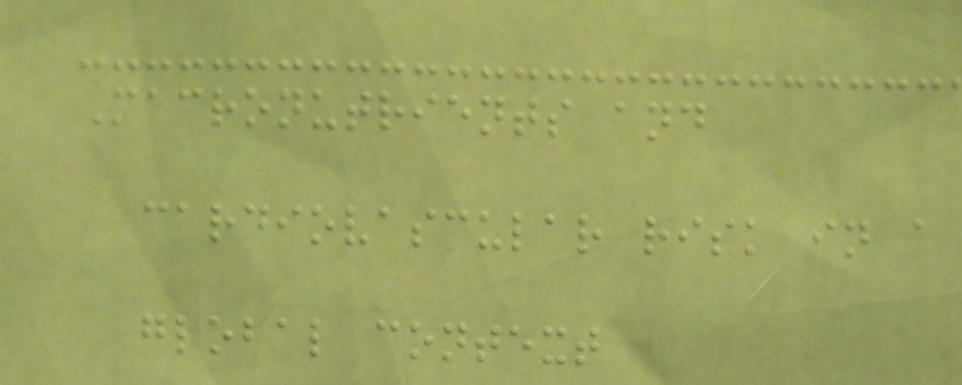Macronutrients and
cardiovascular risk in a
global context
